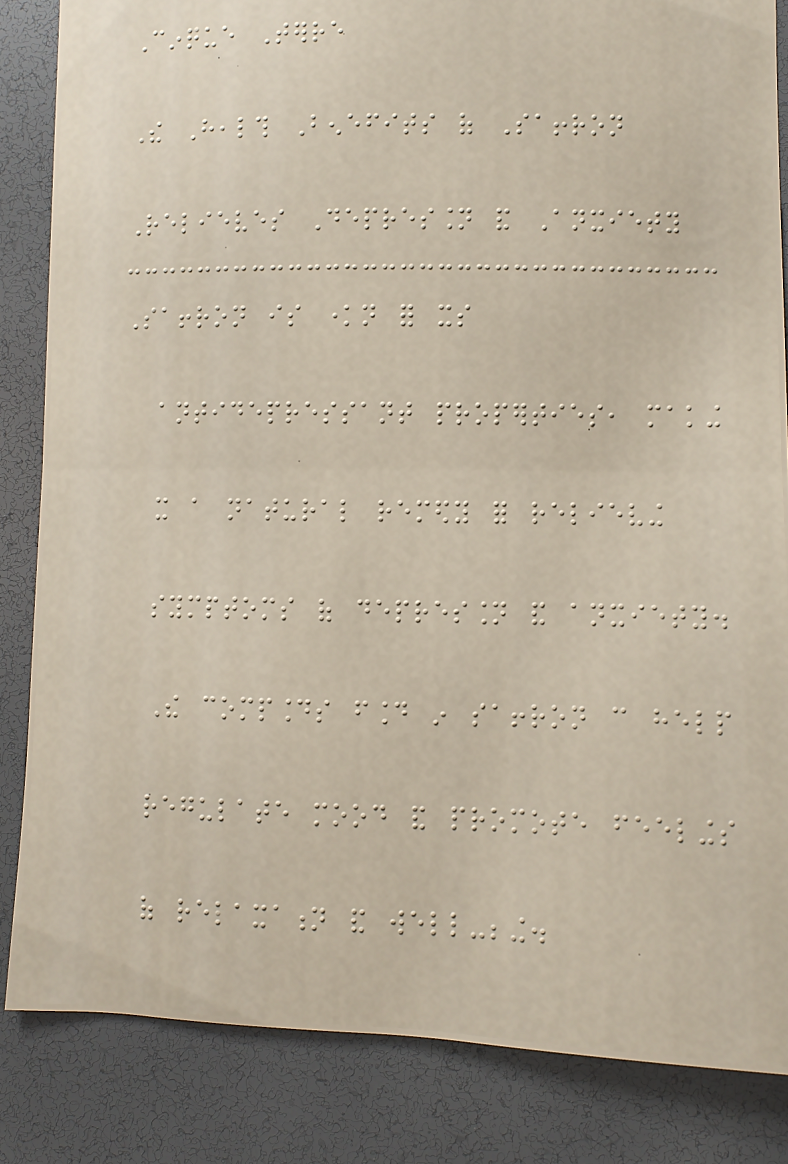Cinque Terre
The Health Benefits of Saffron
Relieves Depression and Anxiety
Saffron is known for its
antidepressant properties, making
it a natural remedy for relieving
symptoms of depression and anxiety.
The compounds found in saffron can help
regulate mood and promote feelings
of relaxation and well-being.
